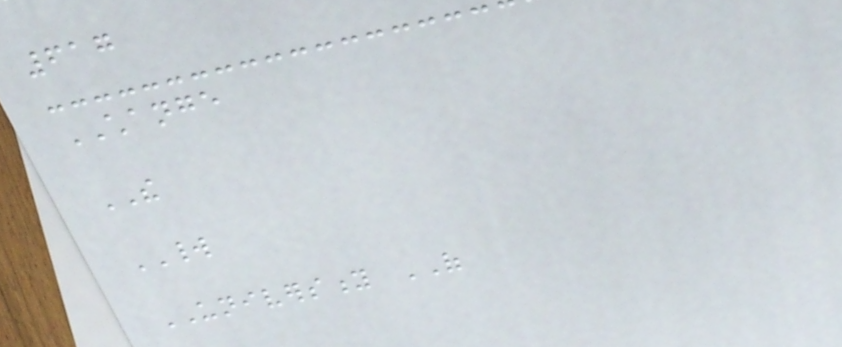617
CHANGE
THE
WORLD
UNIVERSITY OF
